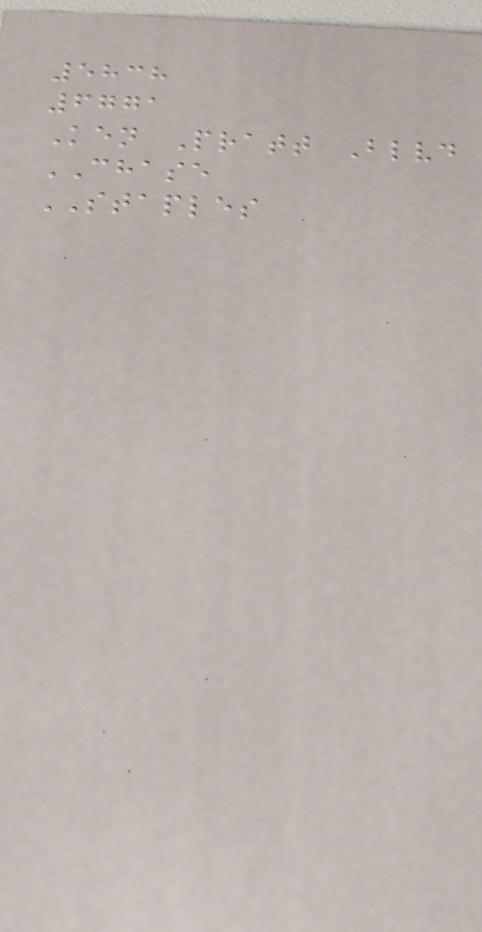5838
6771
Ken Pratt Blvd
CHASE
STAPLES
